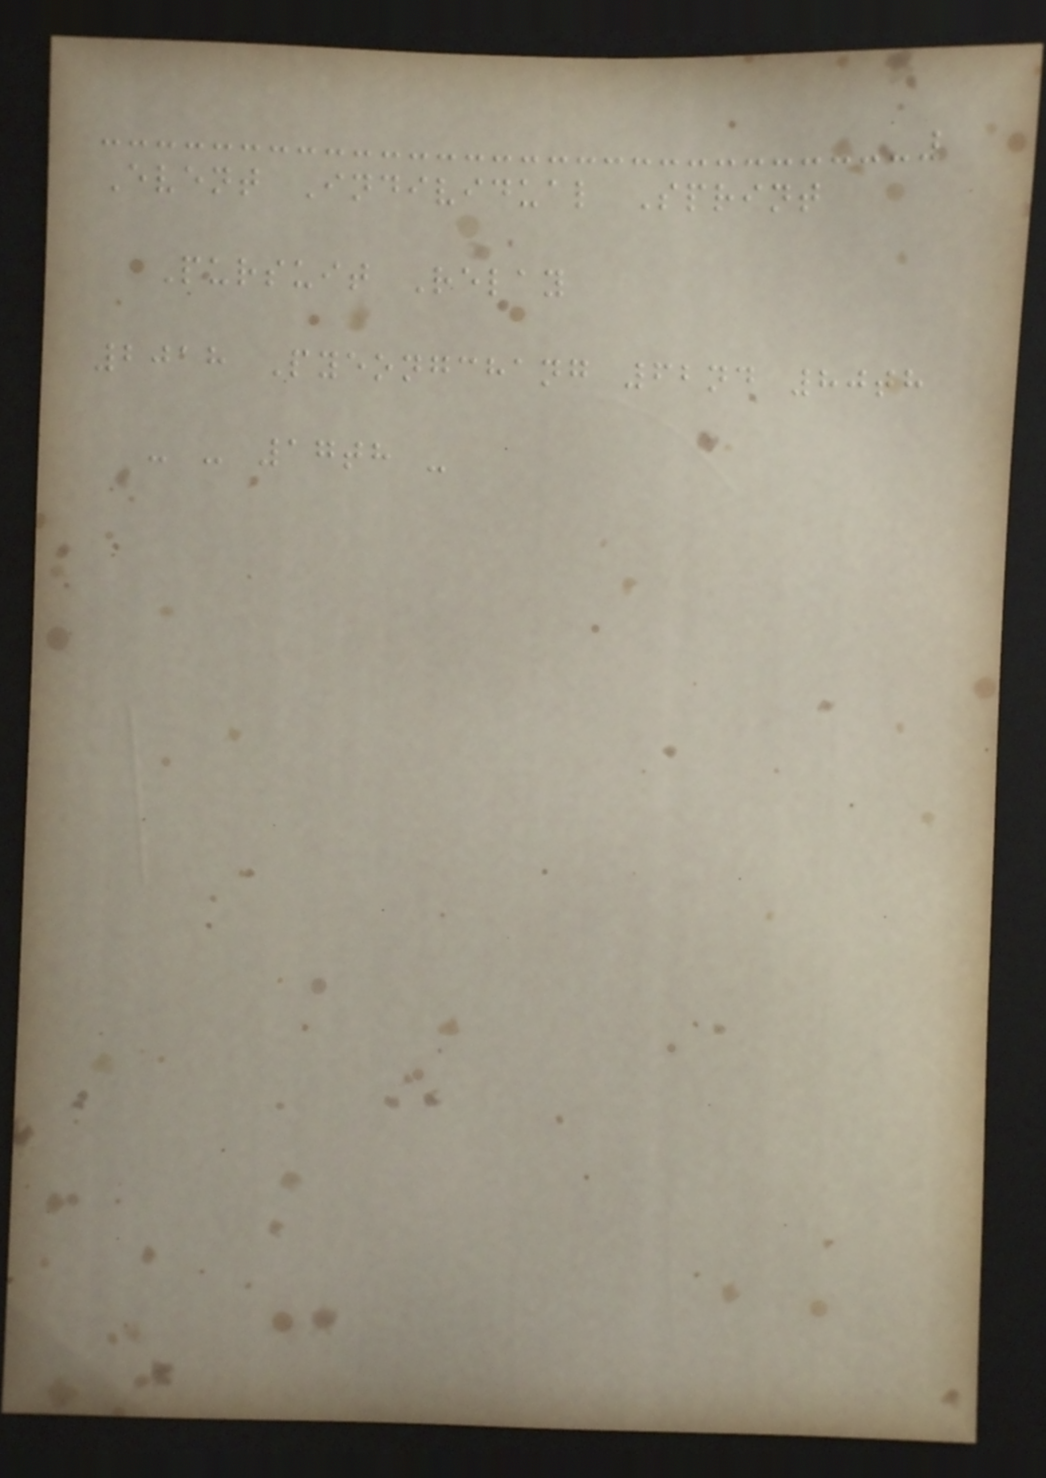Event Individual Sprint
Pursuit Relay
2018 Pyeongchang 62nd 80th
- - 17th -
